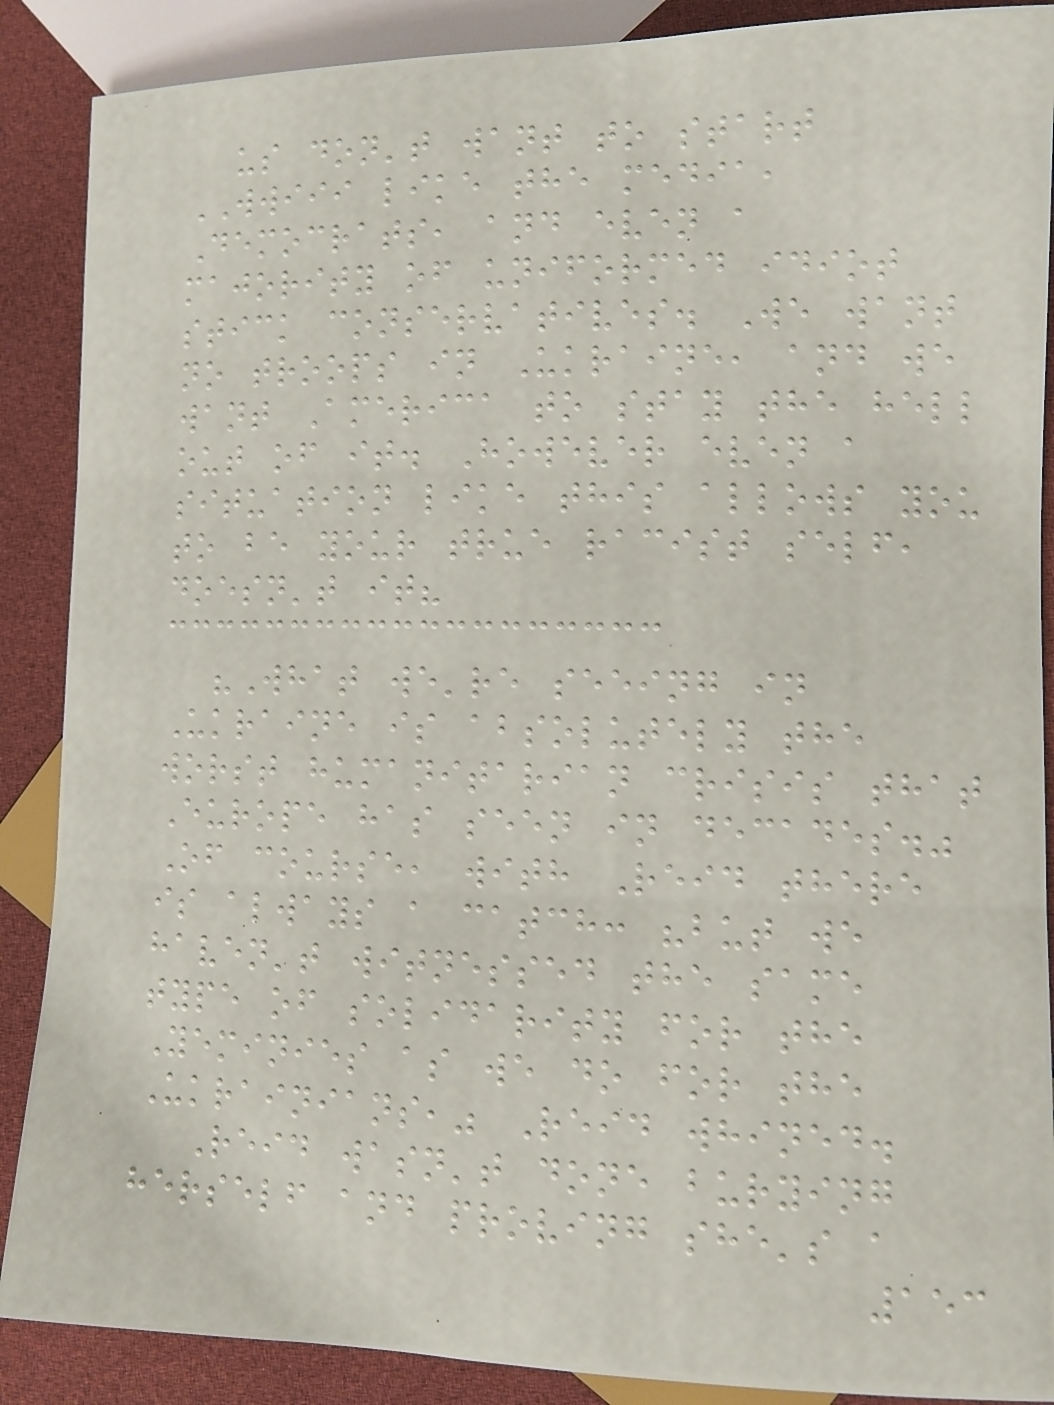us don't want to start
WWIII like the media,
Democrats, and even a
majority of uniformed idiot
stick conservatives. We want
no troops in Ukraine, and we
want America to stay the hell
out of it. However even a
situation like this allows you
to be your true racist self,
doesn't it?
"What we're seeing in
Ukraine is absolutely the
worst humanitarian crisis that
Europe has seen in decades."
Of course, with Reid there
is always a catch: "but we
haven't witnessed the same
type of solidarity for the
Yeminies as we do for the
Ukrainians," Reid whined.
Reid wasn't done burying
herself and proving she's a
153
